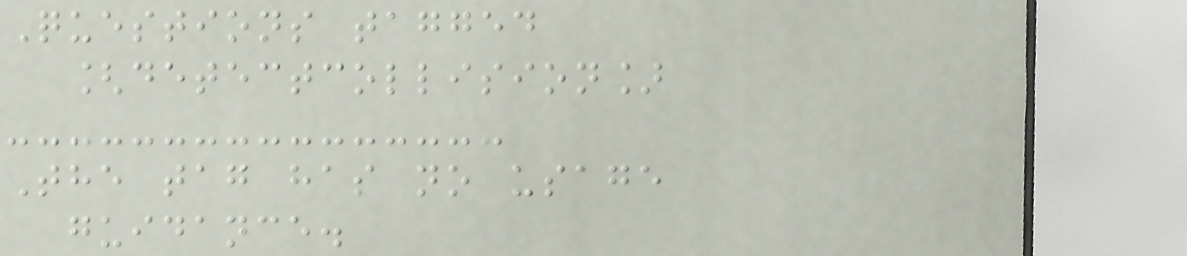Questions tagged
[detectcollision]
The tag has no usage
guidance.
